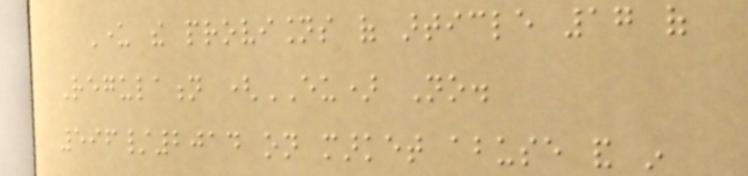Under the provisions of article 17 of
Regulation (EU) No.
596/2014 on market abuse and in
